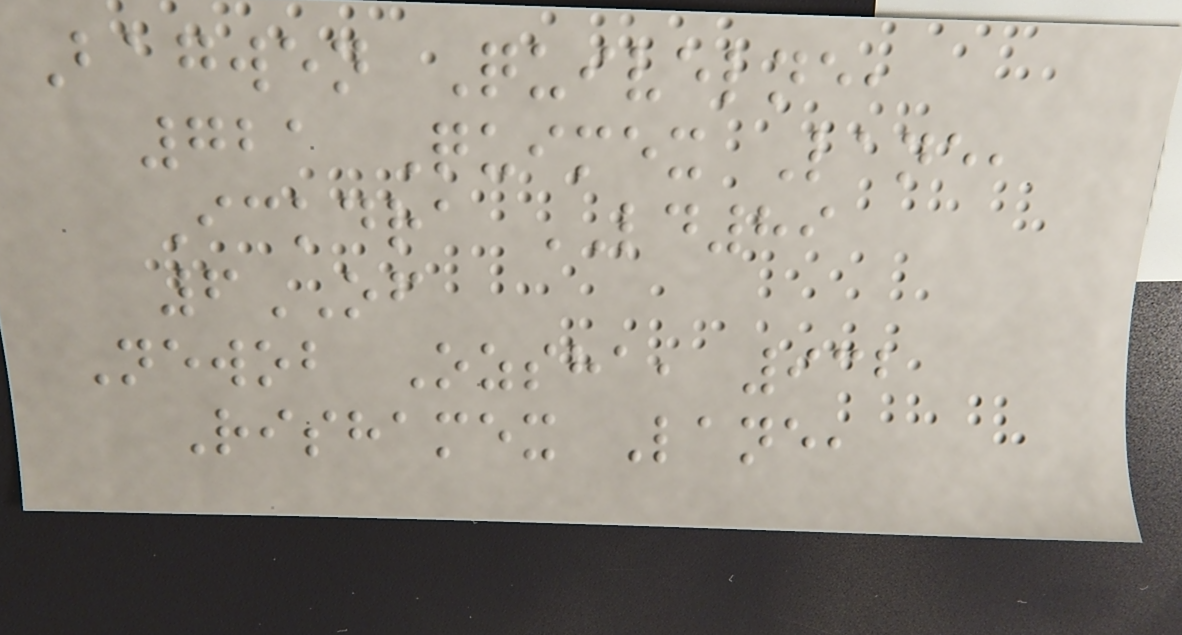Bagwen Quivelne,
721 Quimex Lane,
Ickdra LD89
6OF
Newob Ozsha, 932
Rishamex Lane,
